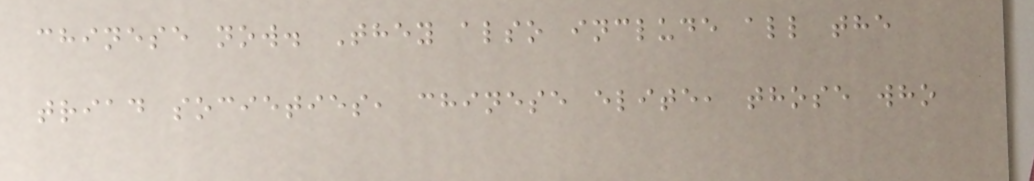chinese now. They also include all the
triad societies, chinese elite, those who
